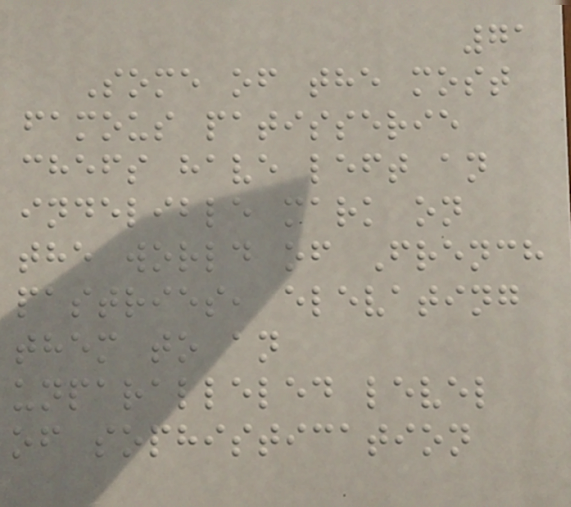71
Some of the most
famous patisserie
chefs have left an
indelible mark on
the world of French
pastries, elevating
them to an
unparalleled level
of sophistication
